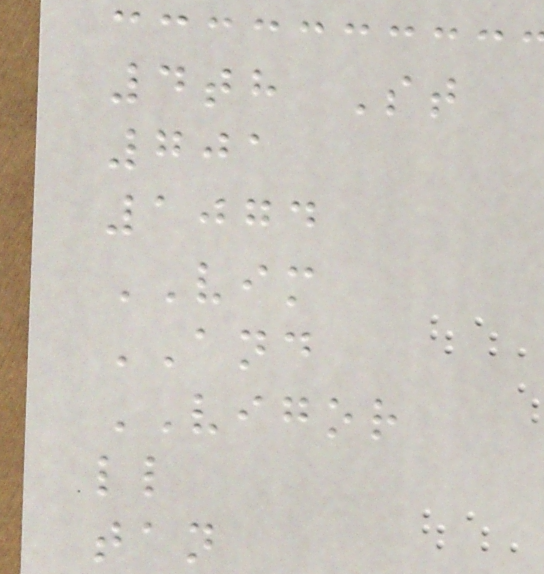4th St
701
1074
VIM
AND
VIGOR
ll
tan
